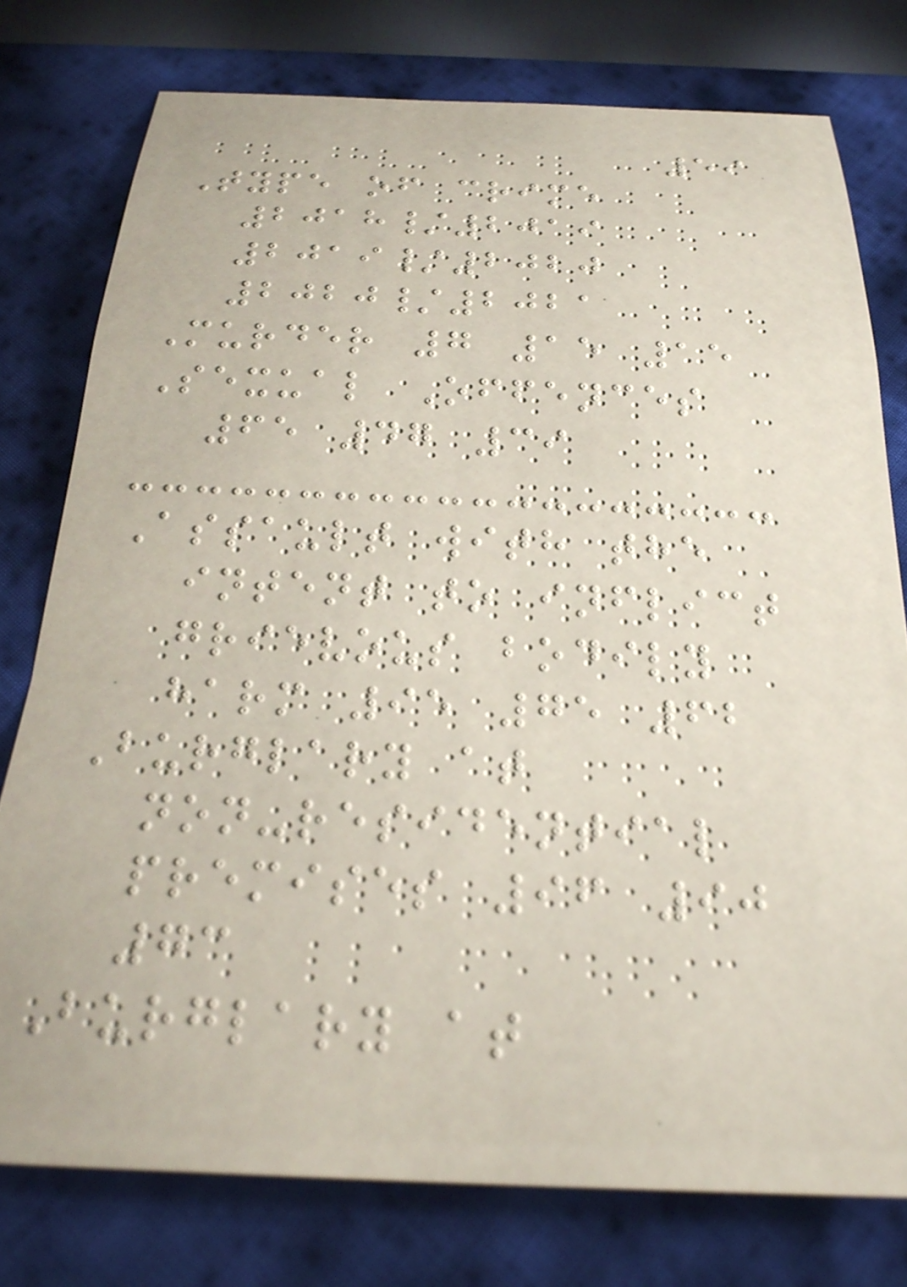59
Type of crime
2018/2019
2019/2020
2020/2021
Murder 7 15 15
Sexual Offences
65 47 39
Assault with the
intent to inflict
grievous bodily
harm 95 75 62
Burglary at
non-residential
premises 96 90
73
Burglary at
